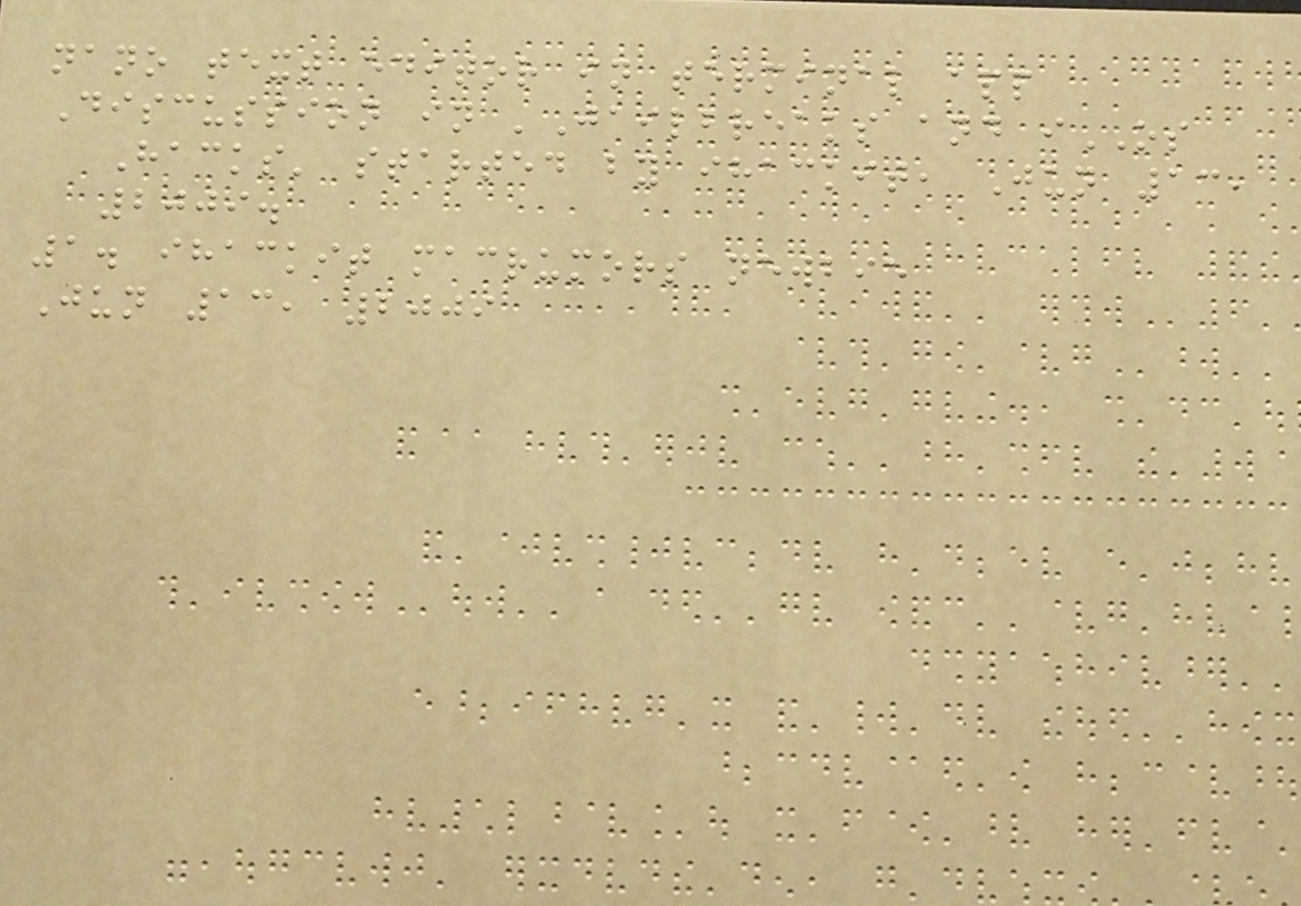nano text editor in terminal app
Discussion in 'Jailbreaks and iOS
Hacks' started by ihackit, Jun 13,
2009.
1. ihackit macrumors newbie
Jun 13, 2009
